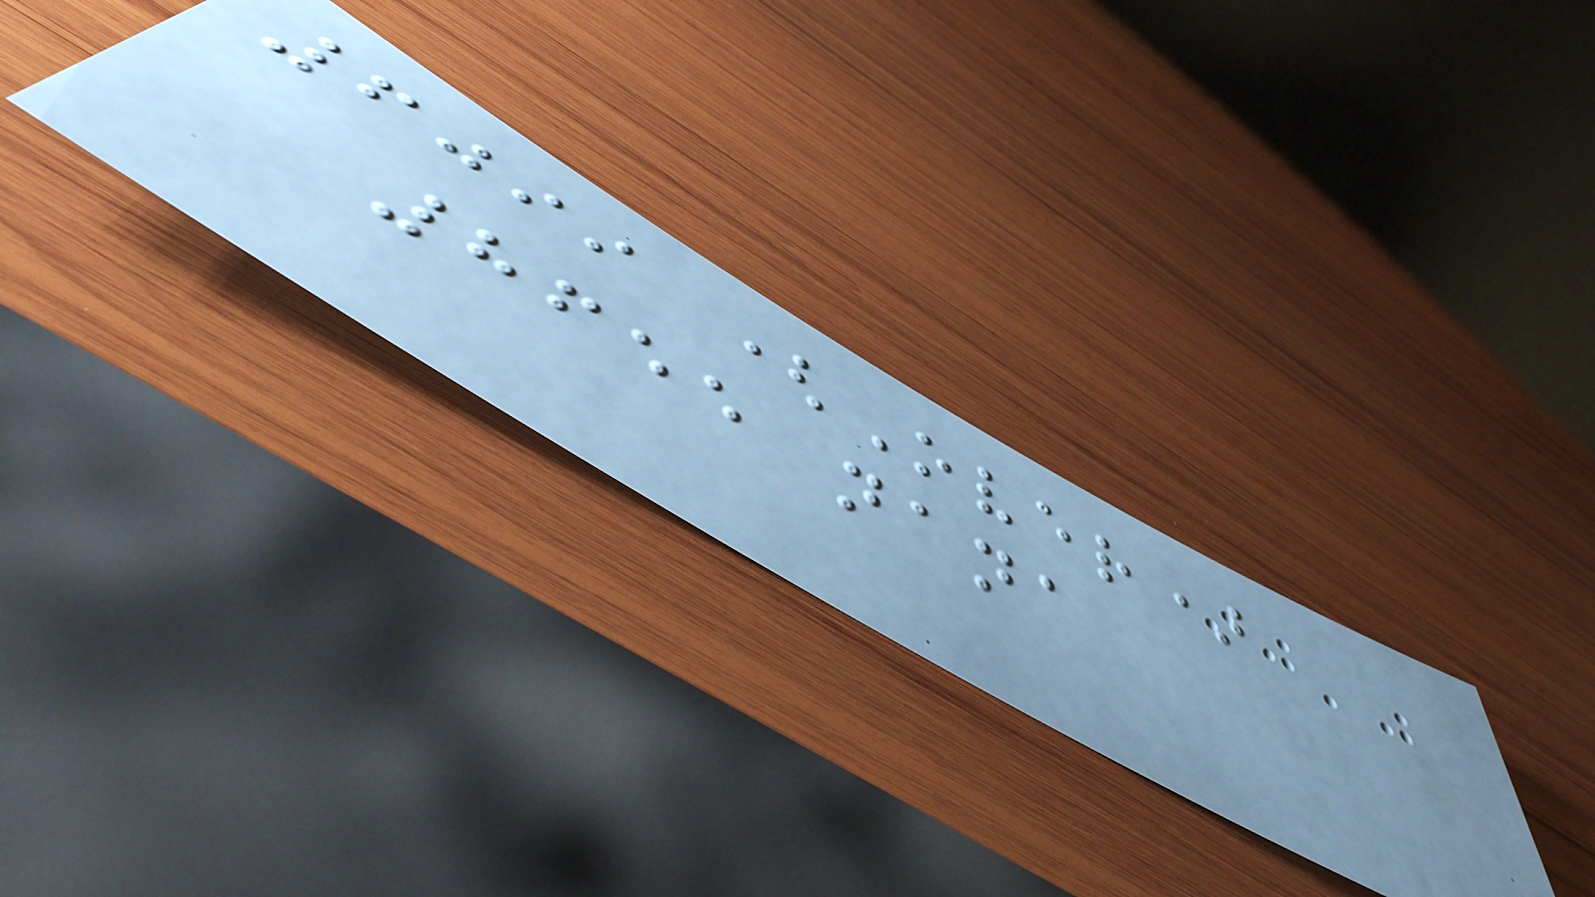6099 (Over)
8655 nana
